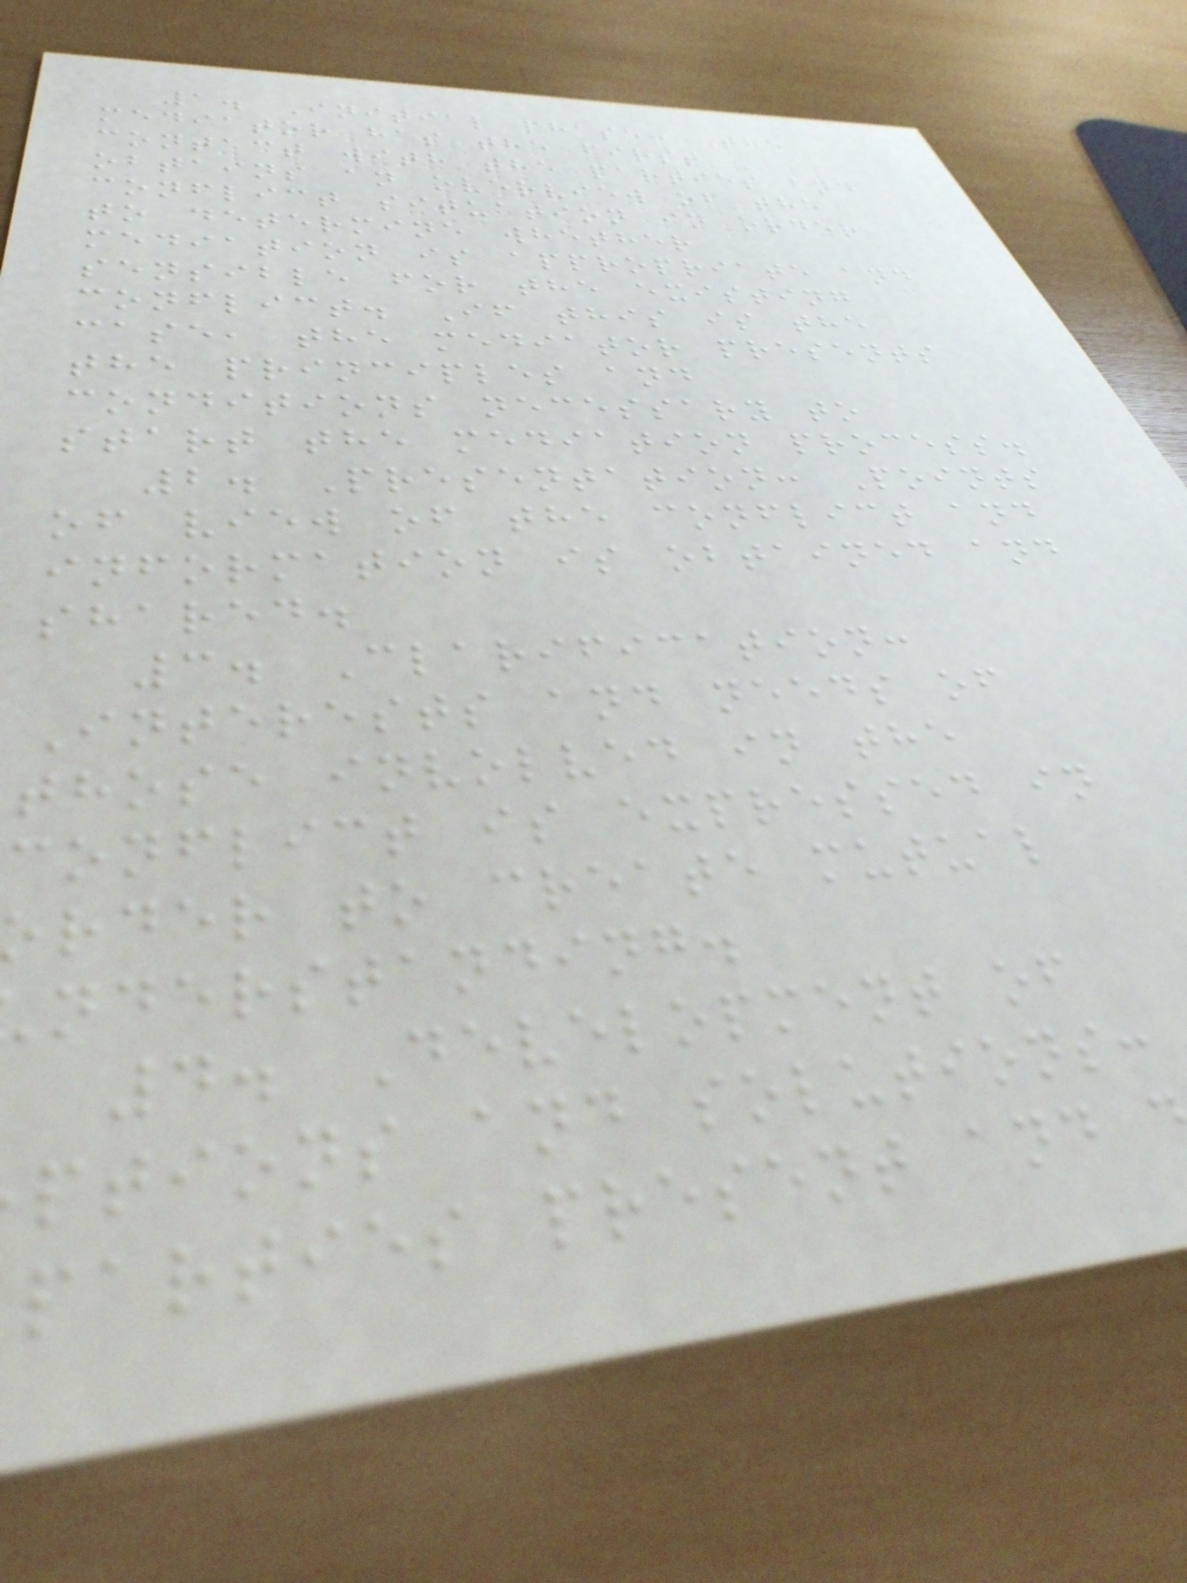1. Initial phase: The
mediator has the first
contact with the parties and
obtains an overview of the
conflict situation in order
to determine whether
mediation is appropriate and
sensible for the existing
conflict. If this is the
case, the mediator presents
the principles and
conditions necessary to
start the mediation process.
2. Presentation: Points
of view of the conflict and
information is obtained and
shared.
3. Clarification:
Interests and needs of
those involved in the
conflict is expressed in
rder to create mutual
nderstanding.
4. Development of
ptions and solutions:
parties present and
